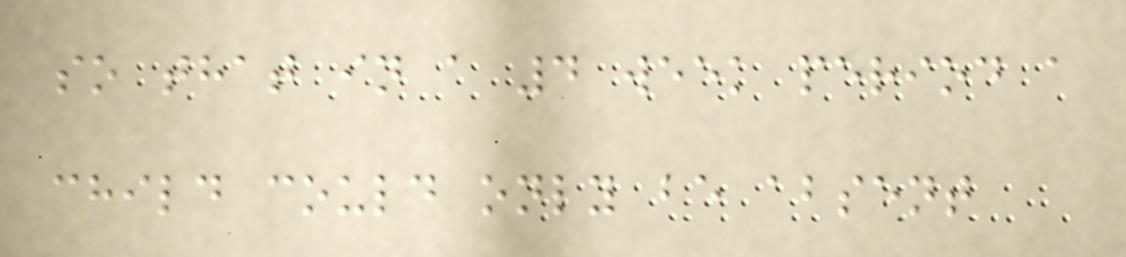so that in a 4 week period a
child could only be absent
